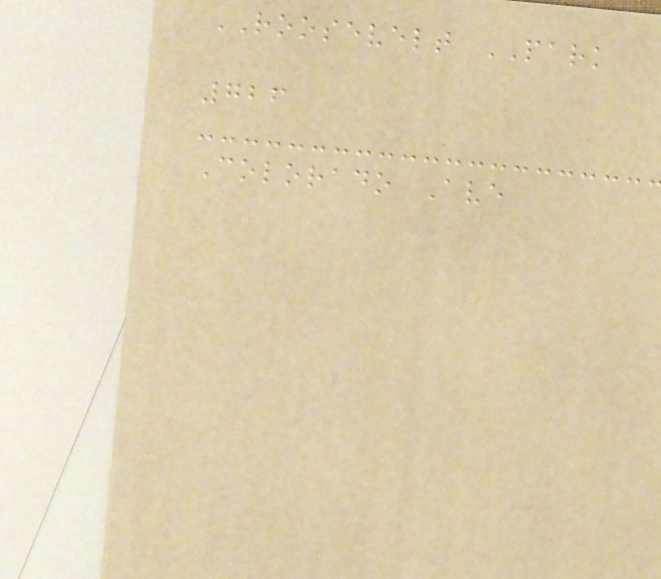ROOSEVELT PARK
726
Colorado Ave
